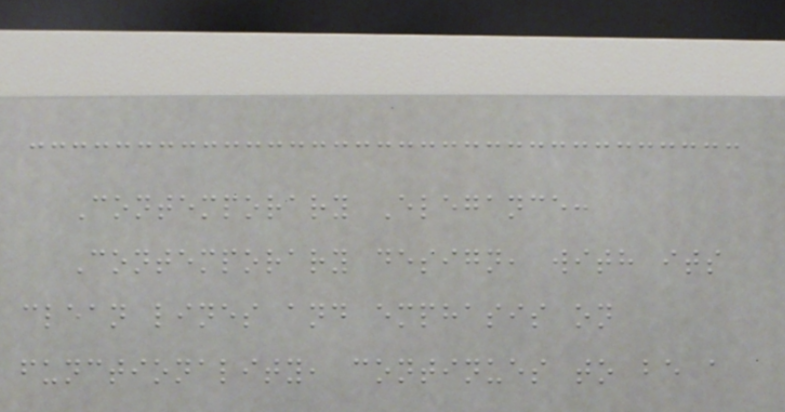Contemporary Elegance:
Contemporary design, with its
clean lines and emphasis on
functionality, continues to be a
